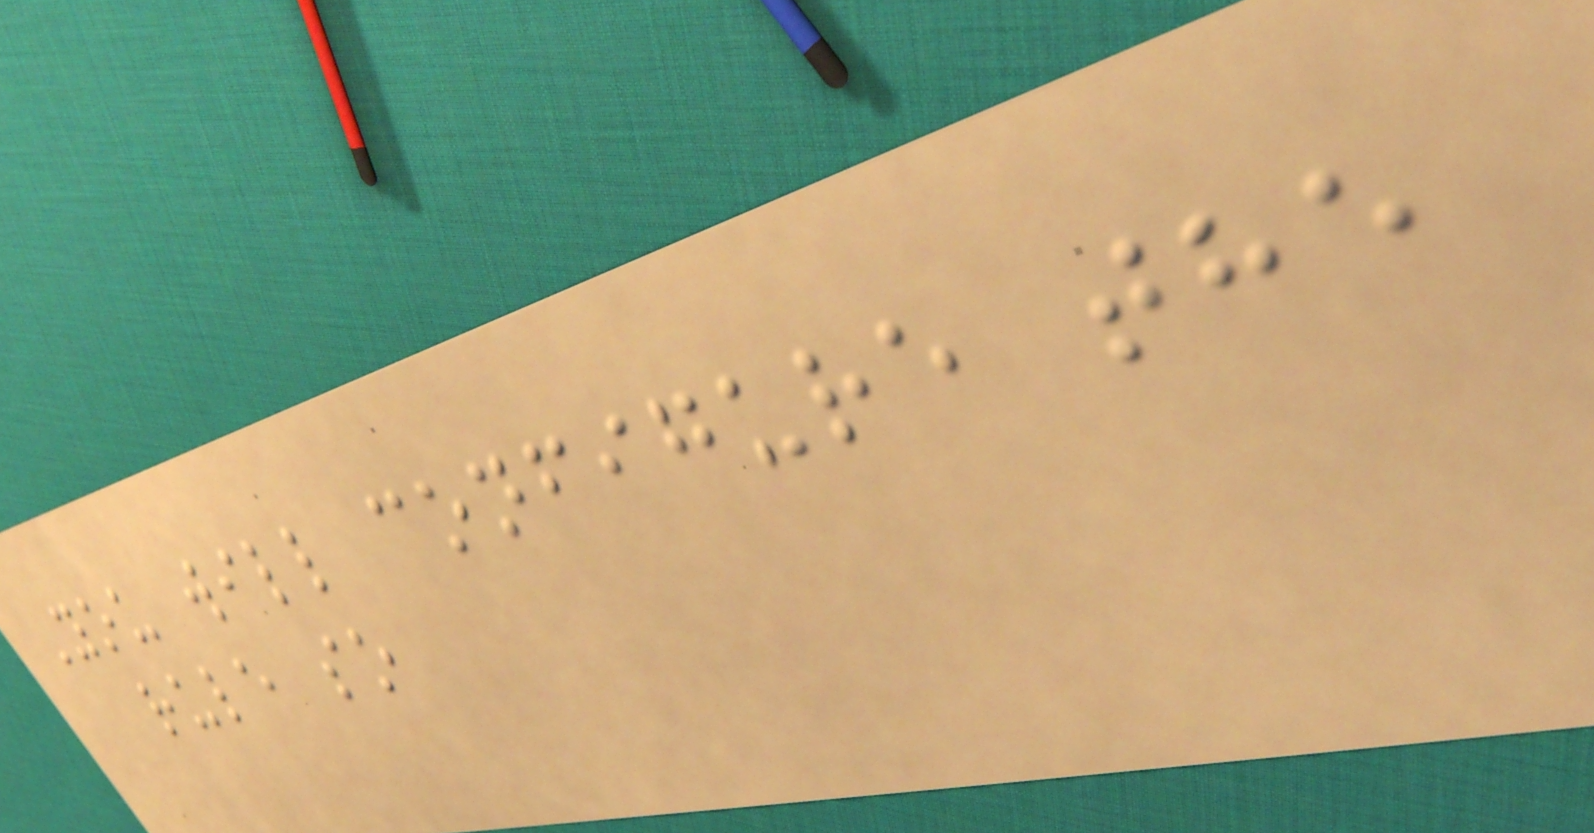You will configure the
rule so
